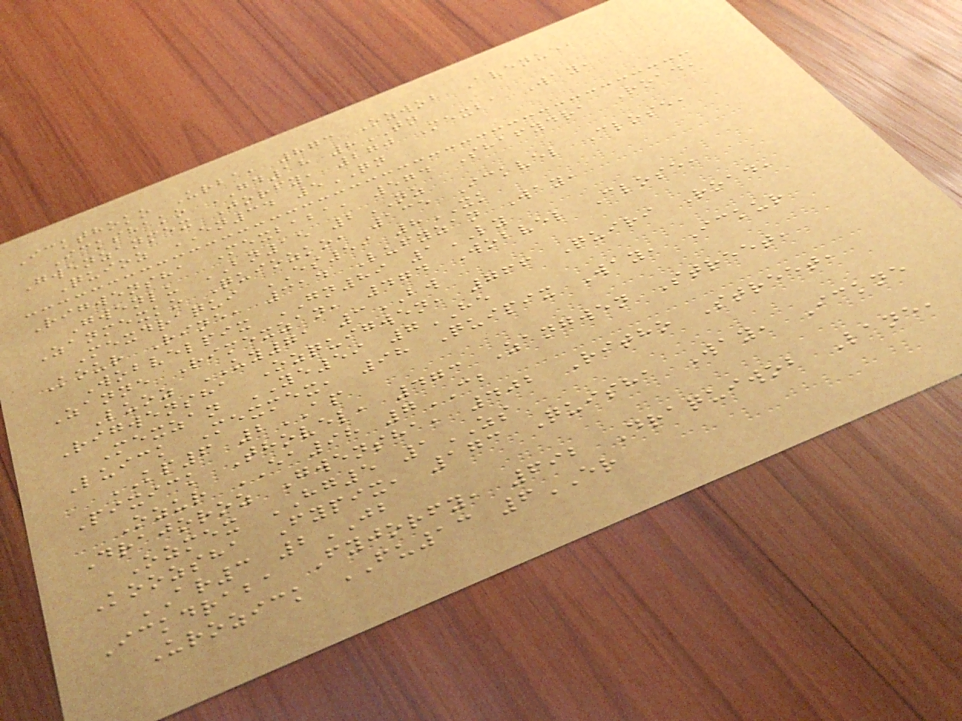Ickthoko Urba, 873 Ozwob Avenue,
Ickshako GD18 8TN
Gwenzanmex Jorfy, 270 Mexba Way,
Quioz EN34 5QN
Rigwensha Mexbaba, 574 Shafydra Road,
Gwenlu BN15 2NZ
Zanmexko Quiozko, 135 Ickvel Close,
Mexdraqui ES59 8XK
Kour Rine, 314 Lufyzan Way,
Wobvelpix GN89 1LY
Zanne Rimexzan, 474 Wobvel Close,
Luoz UY71 3BW
Rigwensha Ozquigwen, 766 Quiri Road,
Mexzan YE59 7HE
Luick Mexmex, 98 Quipix Way, Ickur
KP6 2AP
Pixick Thovel, 473 Zangwen Street,
Ozur EA98 7CB
Drajoroz Gwensha, 402 Ritho Street,
Ozmex HG5 1ZS
Koozsha Fypix, 173 Quisha Way, Ickne
AR3 2JB
Ickdraba Fyjorfy, 692 Draquiwob Lane,
Urozick FU13 6ER
